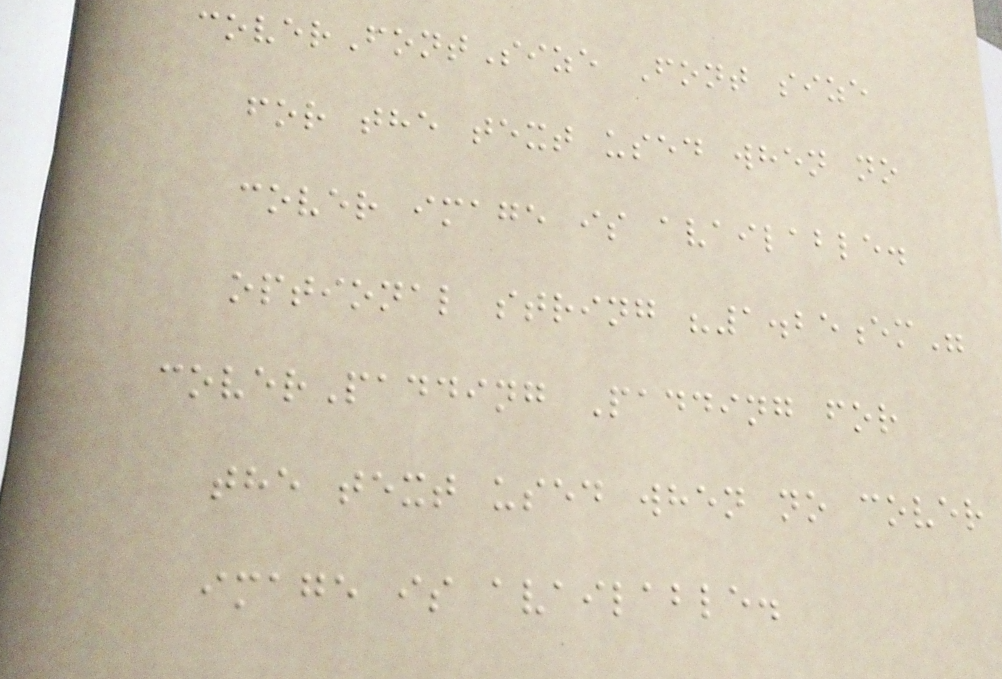coverFontSize Font size
for the text used when no
cover image is available.
optional string "1.25em"
coverPadding Padding for
the text used when no cover
image is available.
